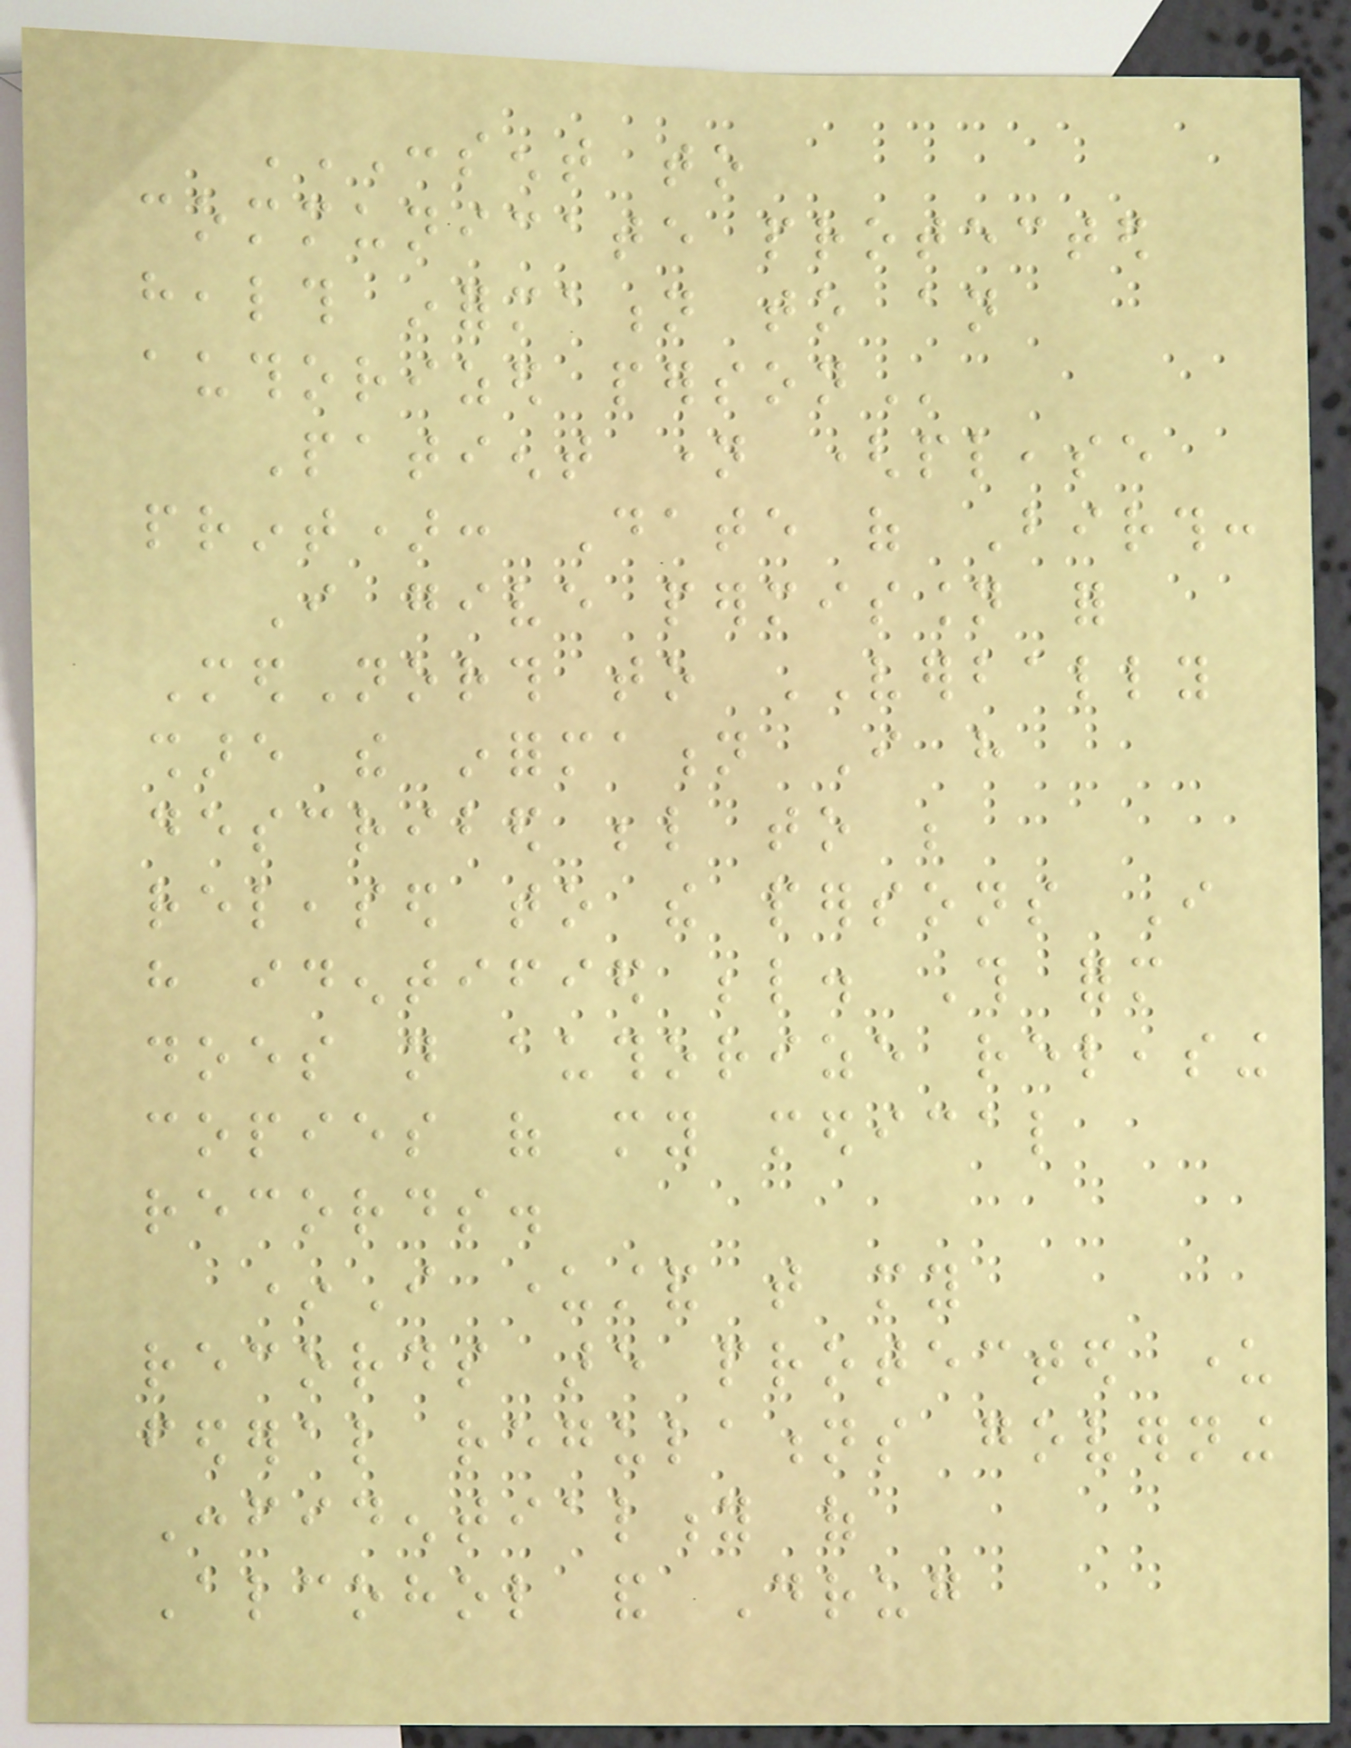CONSENT TO
COMMUNICATE PROTECTED
HEALTH INFORMATION TO AN
AUTHORIZED PERSON
Patient name (please
print): Date of Birth:
I give permission for
MedNorth to VERBALLY
share the information I have
described below to be
released to the persons I
have identified below. This form
does not authorize releasing
copies of my medical
records.
*I understand that my
records are protected under
federal regulations governing
Confidentiality of
Alcohol and Drug
